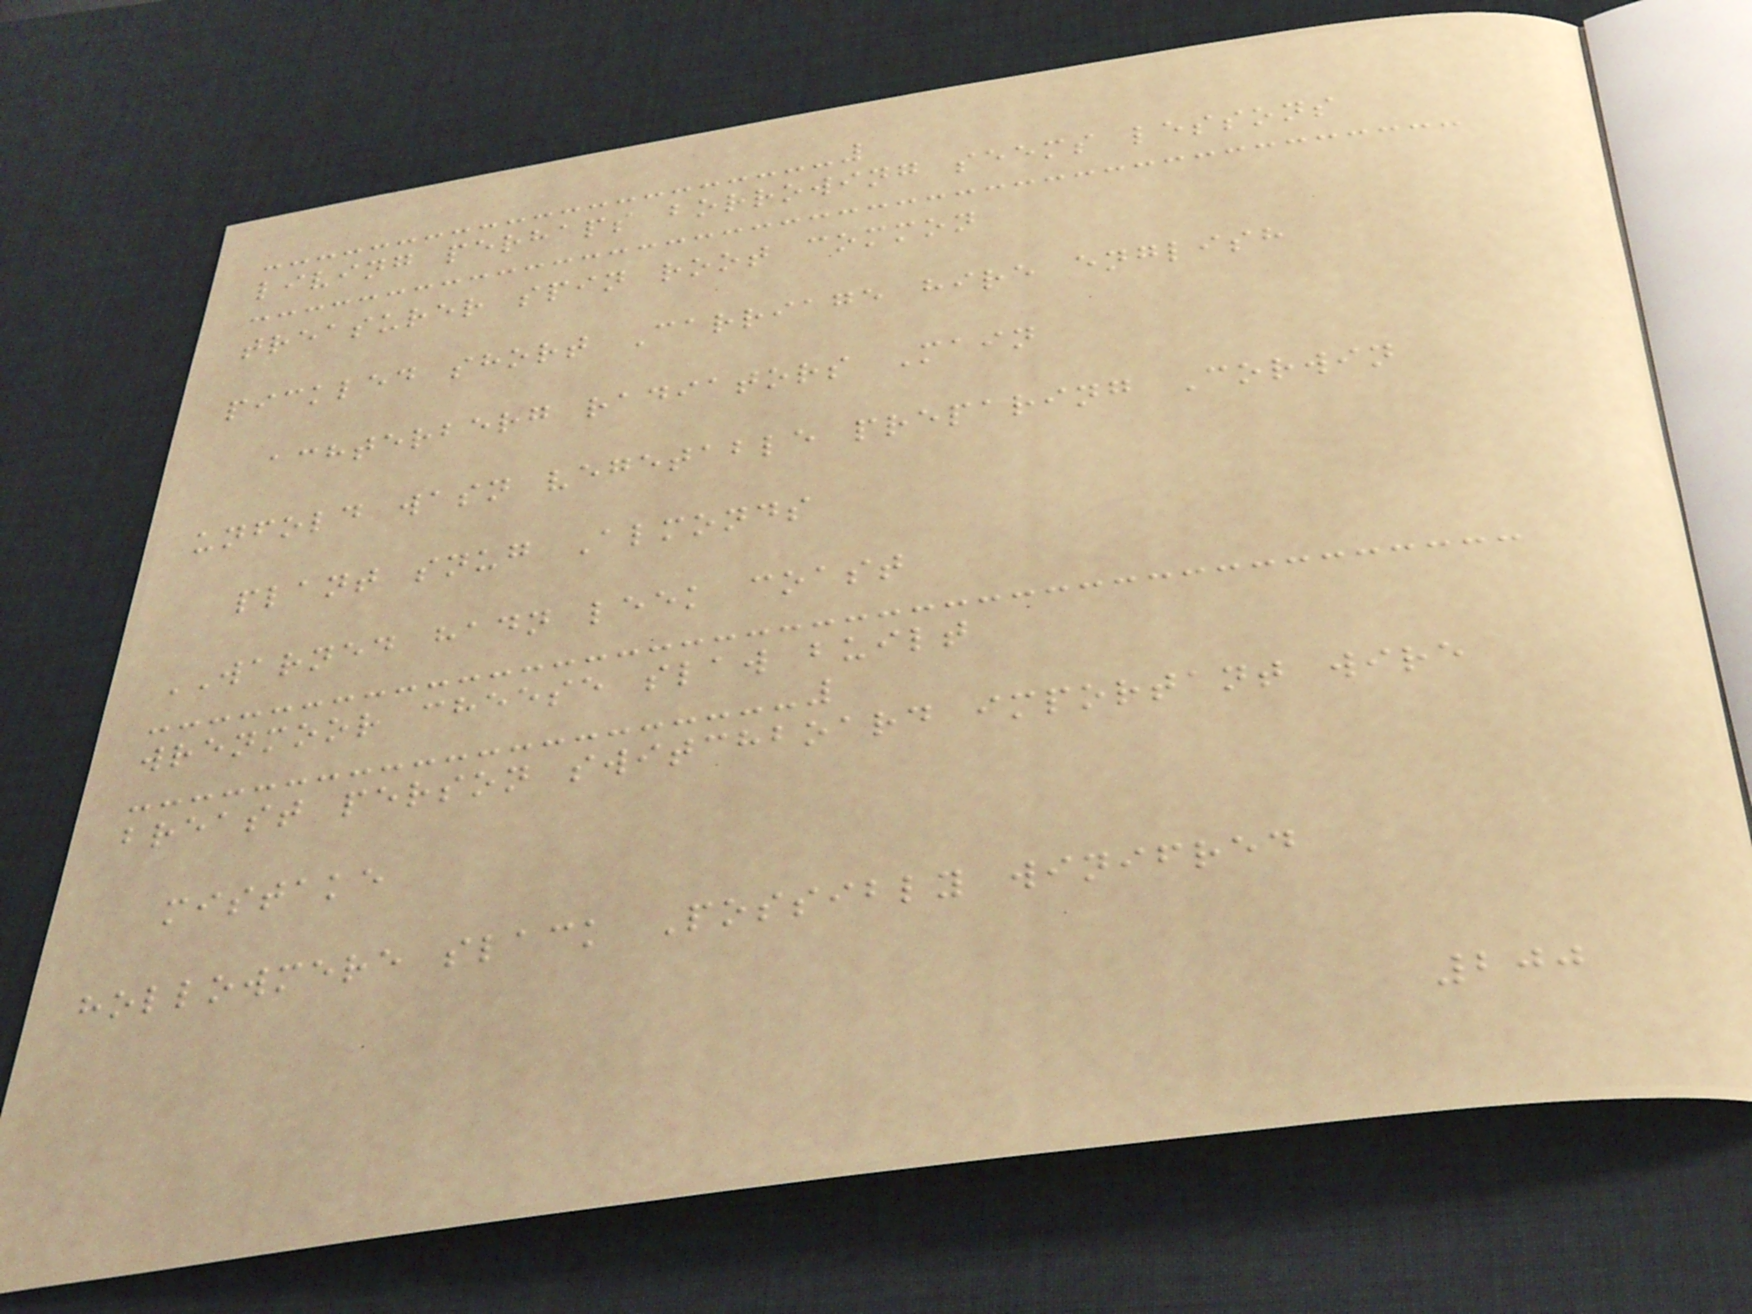living perhaps borrowing seems lessons
treasurer spin root common
pickled short Carriage hire english
achterberg radiators Main
unfold wasn vegetable preparing Corwin
plant snug Almonds
WARNED hadn leek coast
wrenmoor cheese slaw built
breast person switchboard important wire
mistake
hollowmere slack Possibly winifred
200
